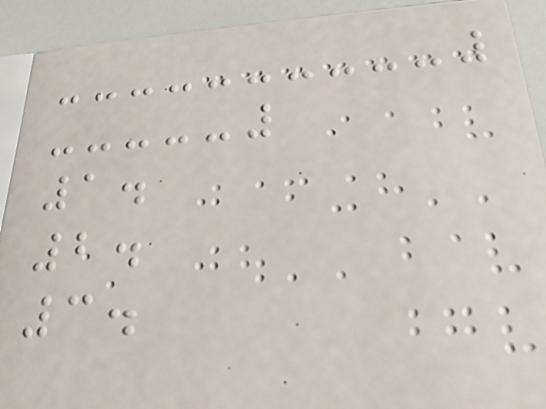1.
2.
3.
